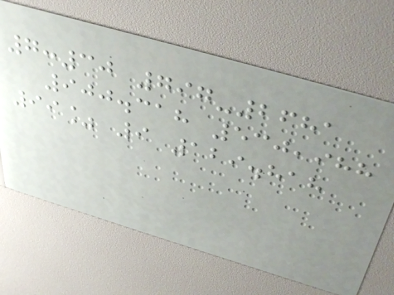7:30 797-2681
900.318 530,988
99% 9 129.818
